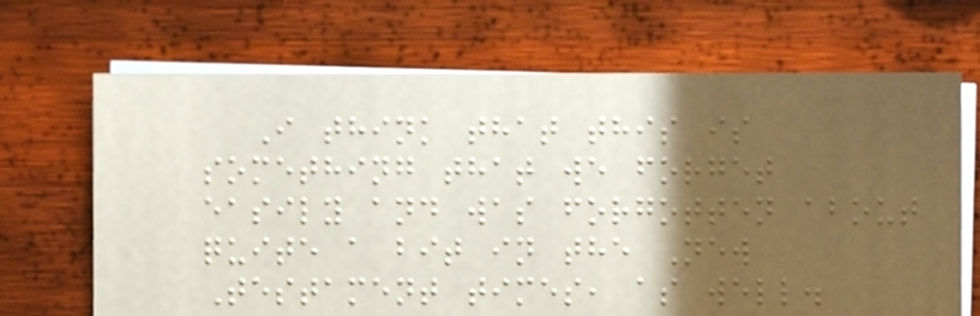I think that this is
something that we forget
easily and was forgotten about
quite a bit in the New
Testament times, as well.
